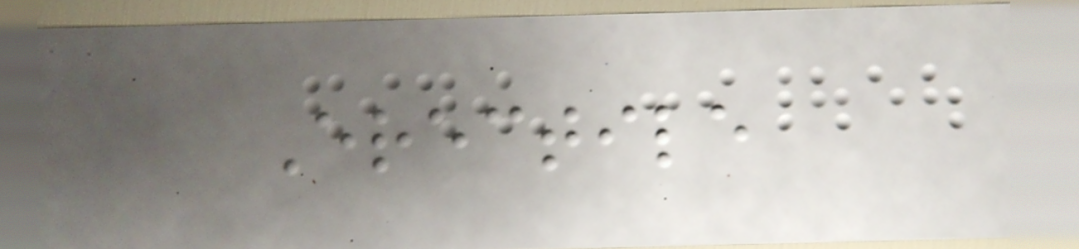Erectile
